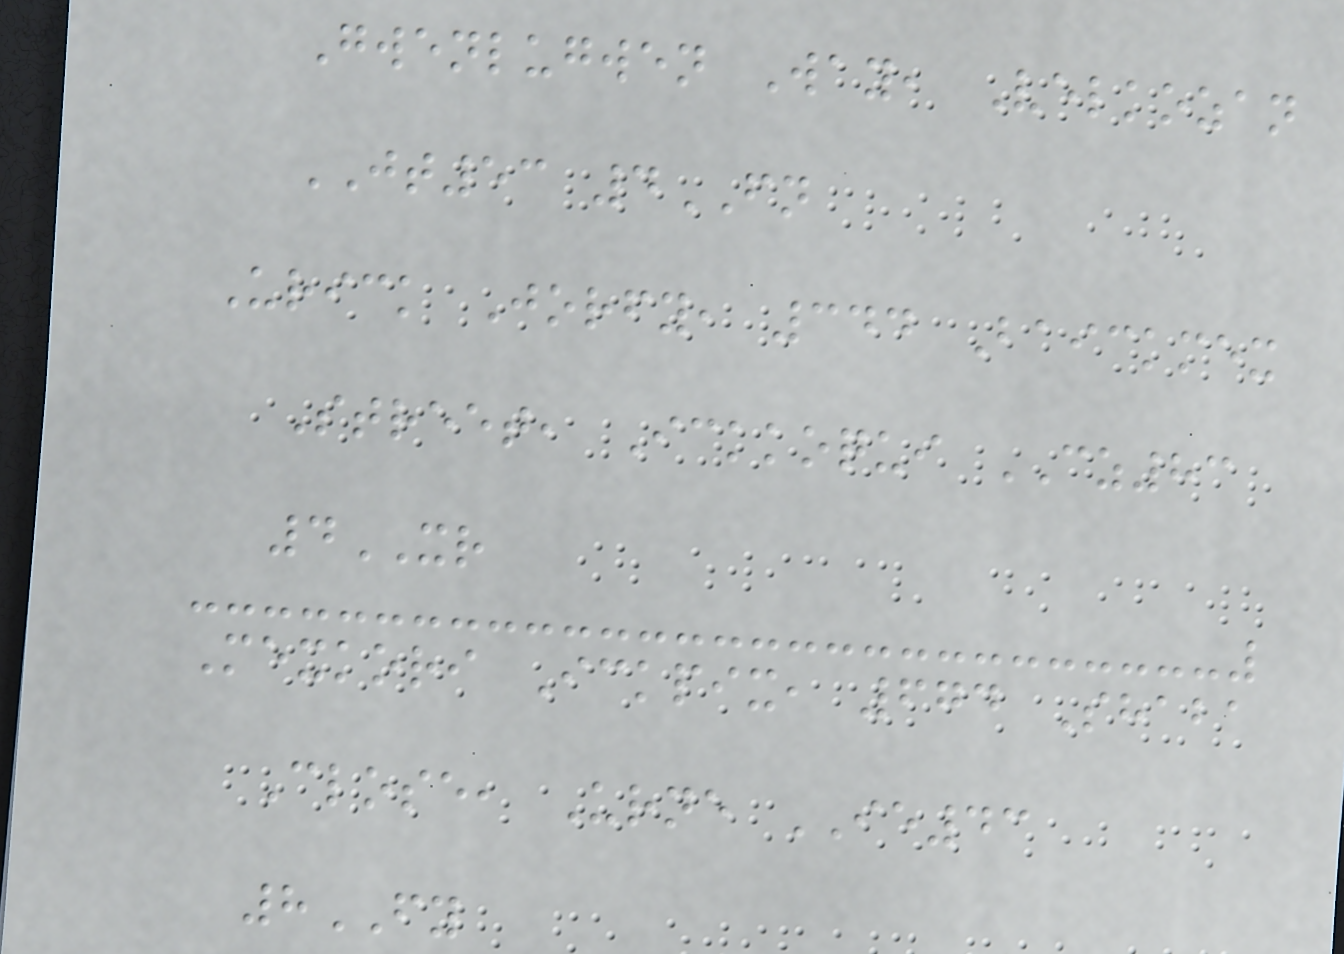Gwenlugwen Way, Velkozan
JT53 4FN
Urick Jorfy, 344 Baickmex
Street, Ickkoqui CZ83
4XR
Mexkori Ickpix, 674 Shaba
Close, Urne IE43
8FY
